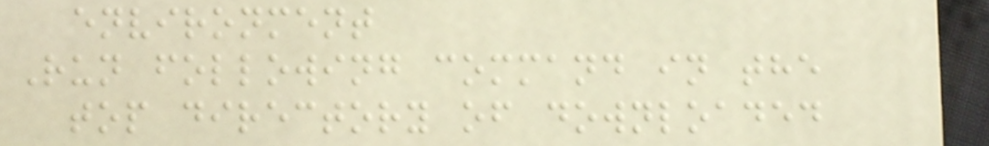environment
Run following command in the
top directory of downloaded
